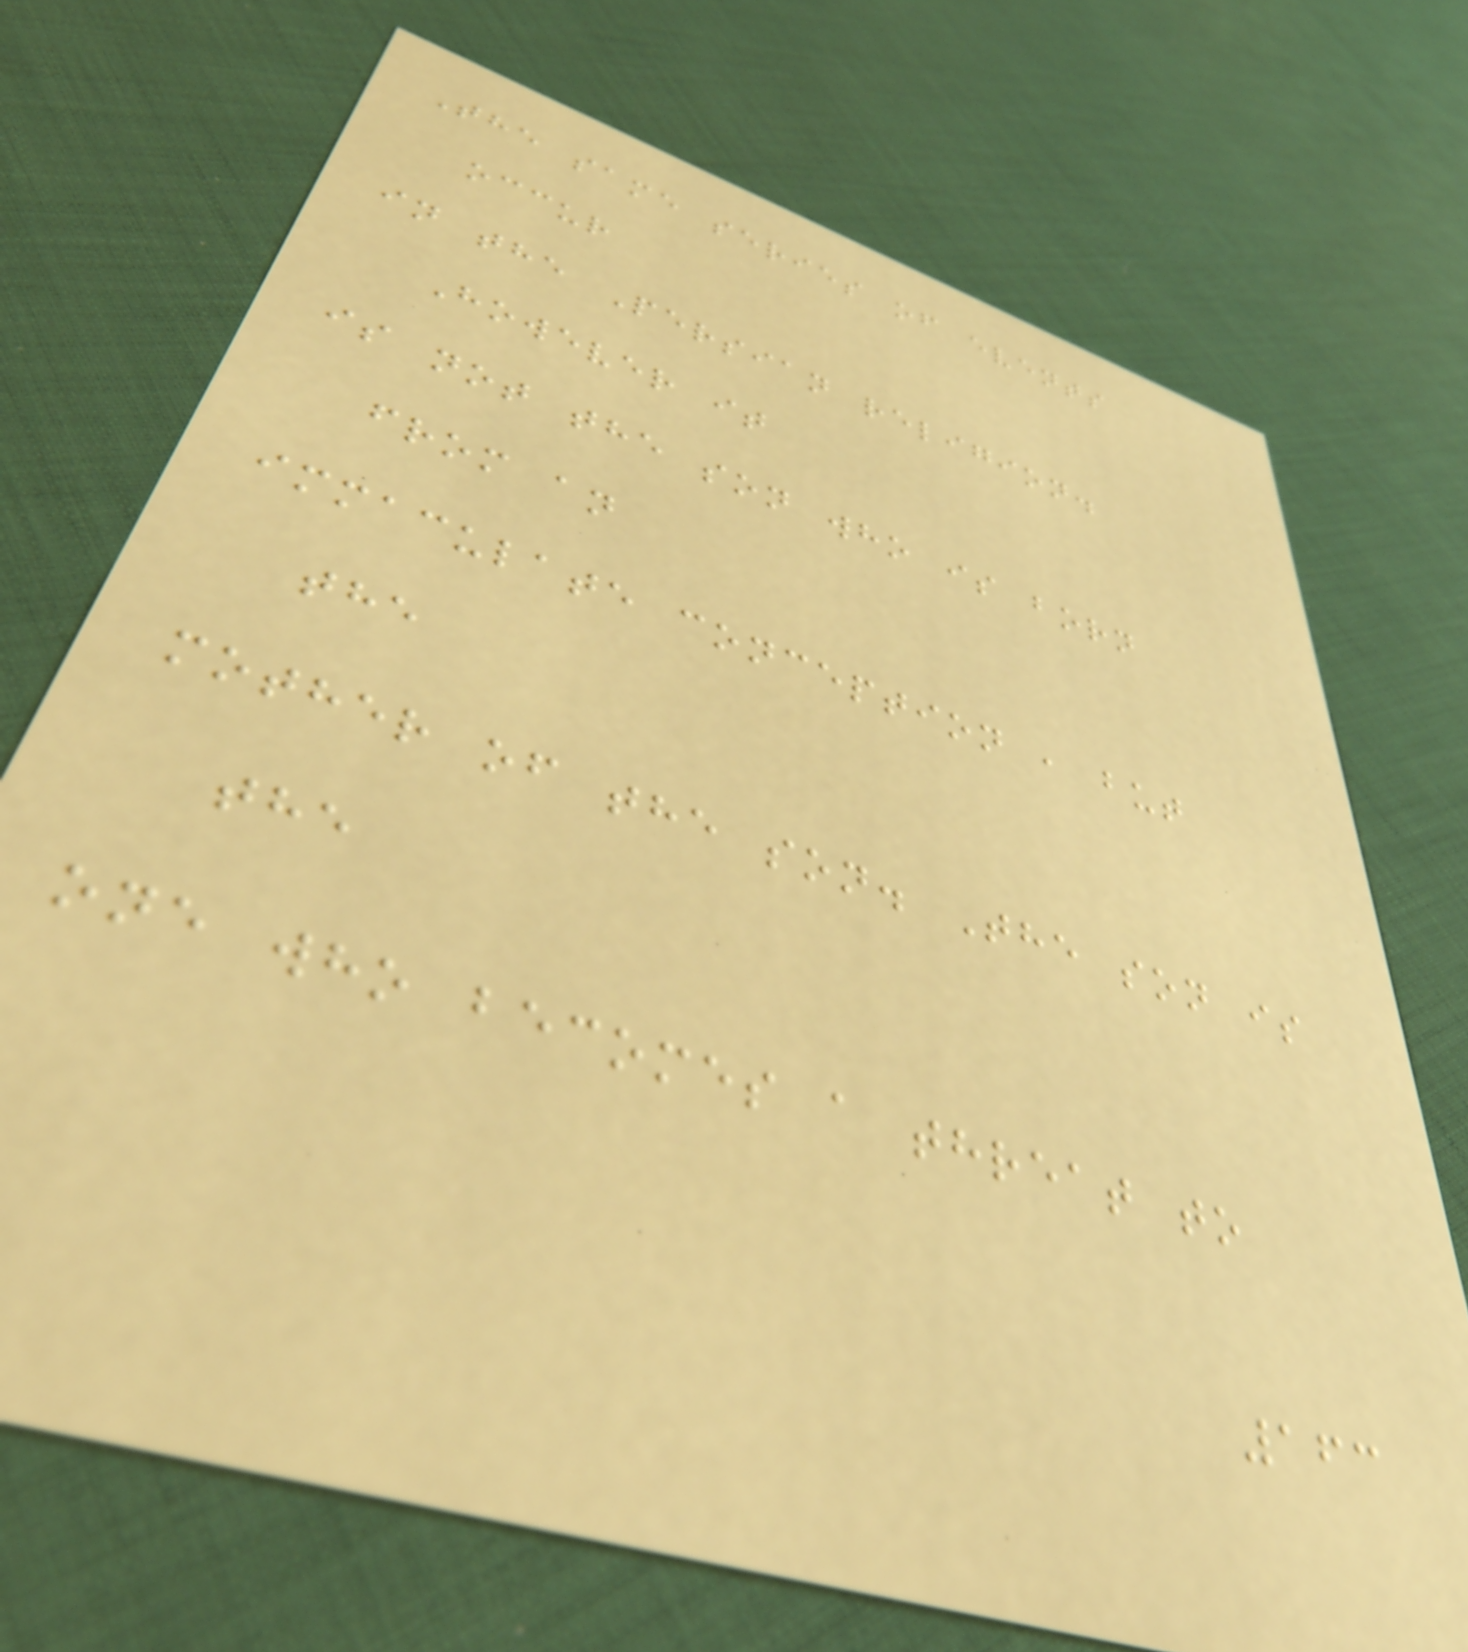The same series of events
occur
in the Persian religion.
However it
is not the son who is born
from an
immaculate conception , but
the
mother of the son. The son is
the
one who becomes a threat to
163
